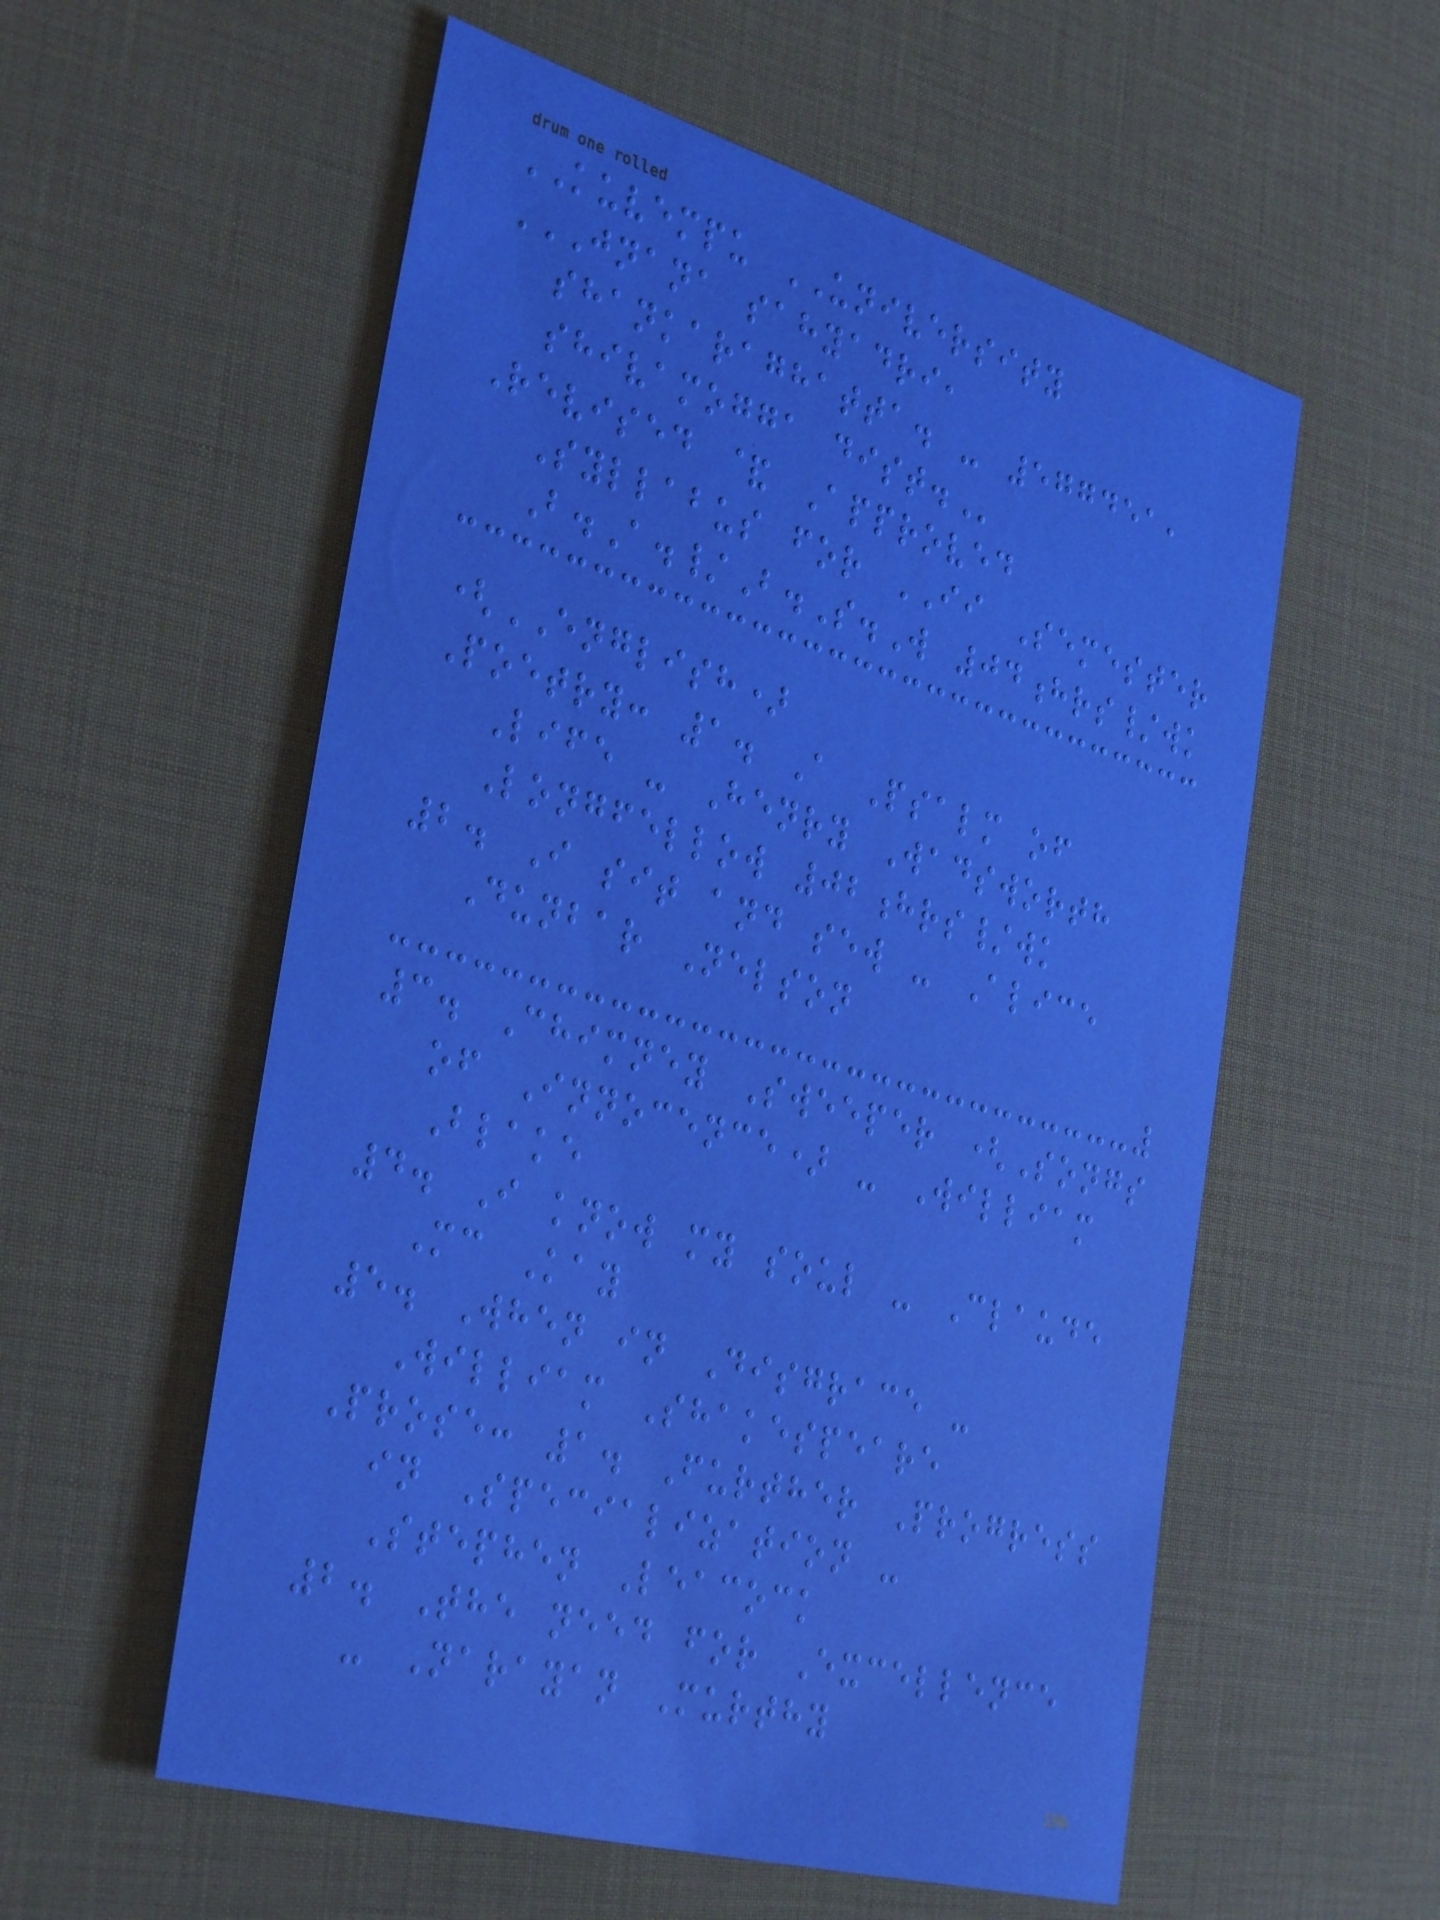KUVEMPU UNIVERSITY
JNANA SAHYADRI,
SHANKARAGHATTA. - 577451,
SHIVAMOGGA DIST.
Revised & Approved
Syllabus for II Semester
B.A./B.S.W 04hrs/wk
(ENGLISH)
Poetry: 1. A Psalm of
Life - Henry Wadsworth
Longfellow 02hrs/wk
2. I sit and sew - Alice
Dunbar Nelson
3. Chimney Sweeper (Songs
of Innocence) - William
Blake
4. I know my soul - Claude
Mc Kay
5. When in Disgrace -
William Shakespeare
Prose: 1. Further Progress
in Specialization -
Stephen Leacock
2. The need for Excellence
- Narayan Murthy
